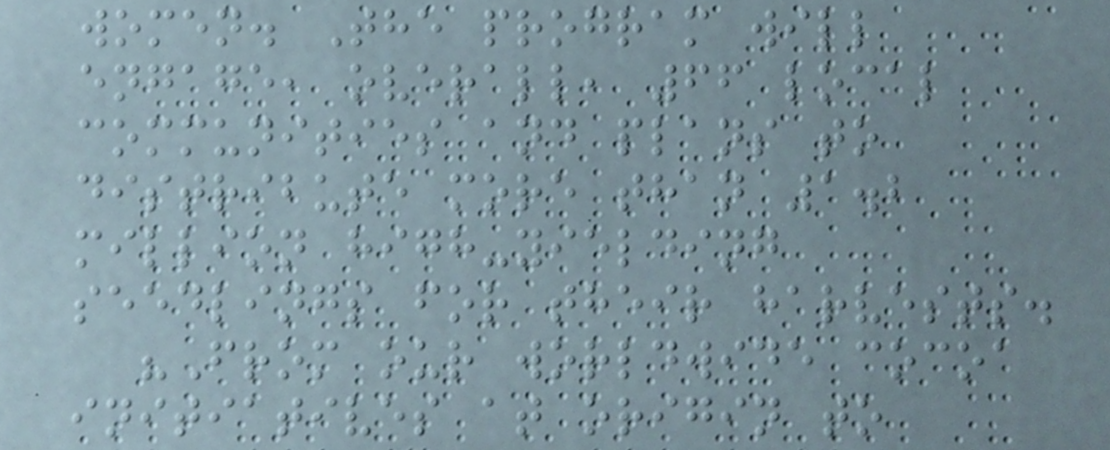women. The program will
engage, overall, 66 local
communities and plans to
distribute more than 1.2
million high-yielding
seedlings for their harvests.
"From our worldwide cocoa
initiatives at origin to
